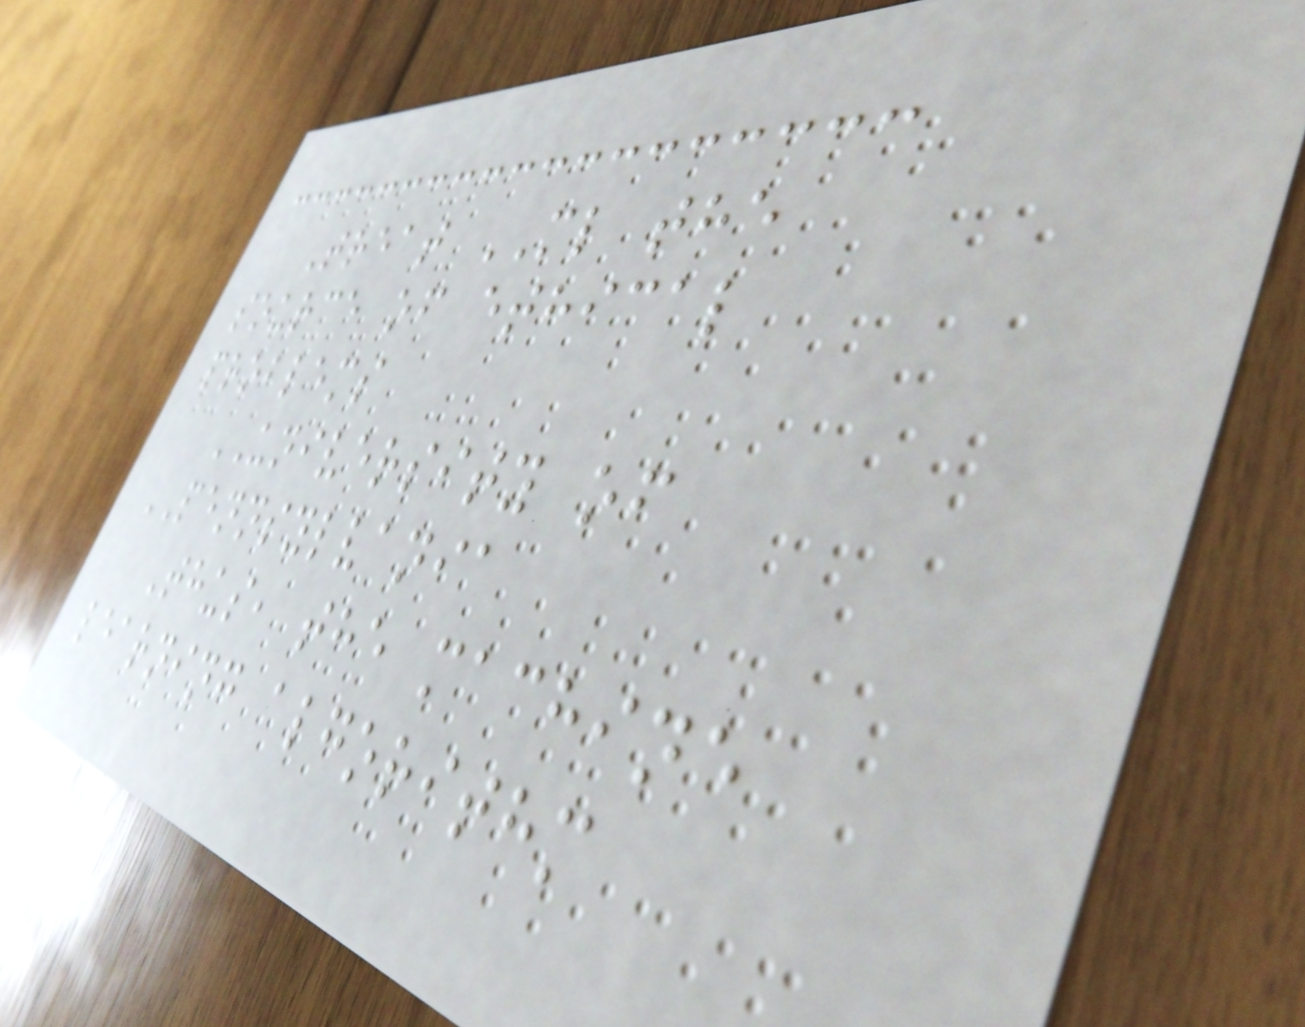Treat ML the
source of ethical
problems
UNIVERSITY of
PENNSYLVANIA
Thus, the machine
learning algorithm
